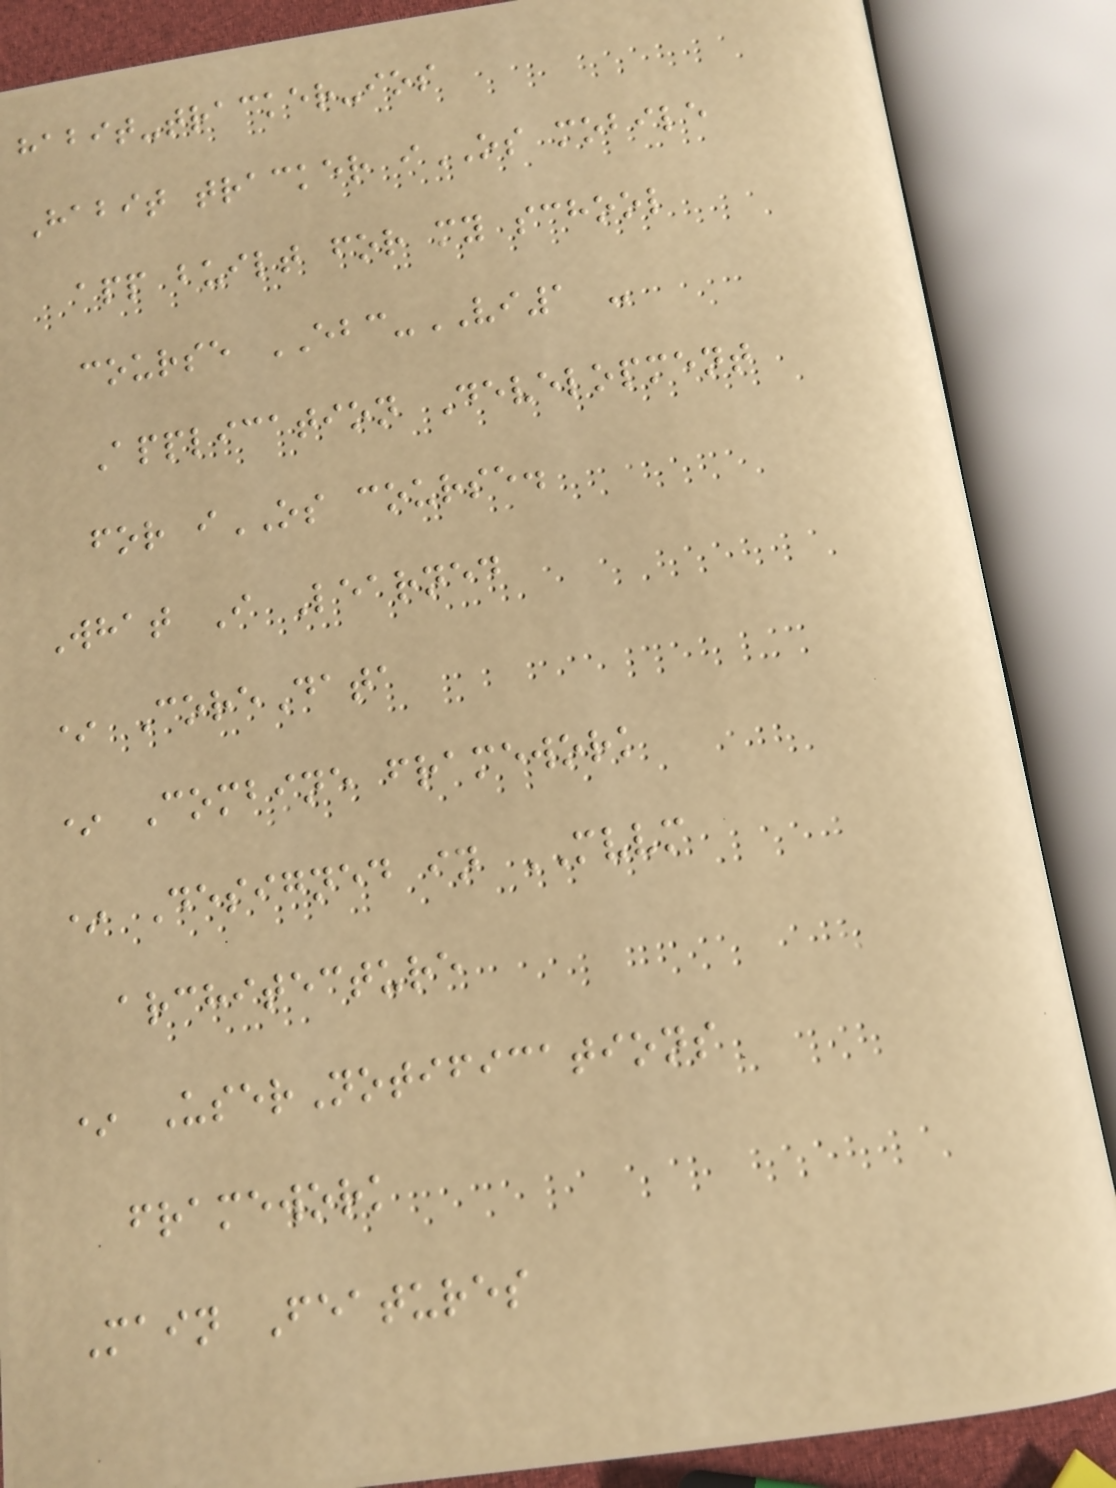habit-tracker-ios
Habit tracker iOS mobile
app built for my school
course EBC-VI1 -
Application Development
for iOS course.
What I Learned
* CoreData
* Combine framework
* Designed in MVVM
architecture
* UserNotifications
framework
Main Features
